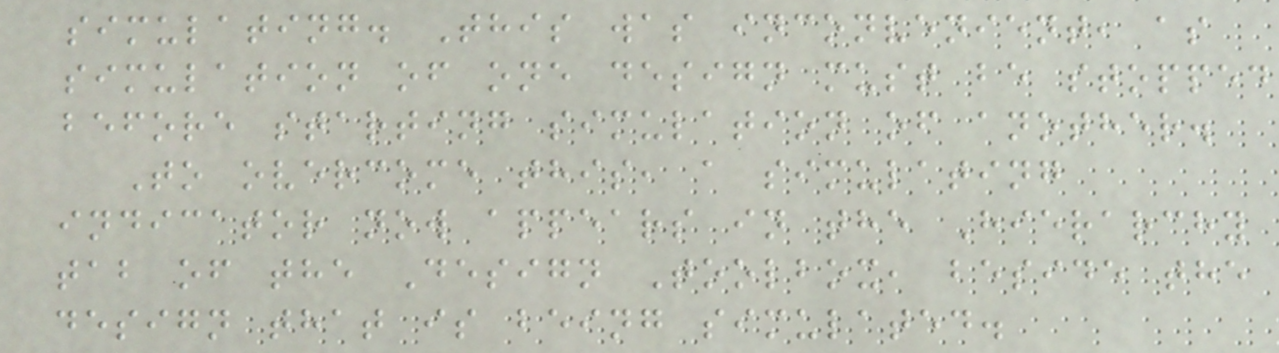simulating. This was inconvenient, as
simulation of one design must be stopped
before starting simulation of another.
To overcome this, a simulating
indicator now appears in the Hierarchy
tab of the Design Toolbox, beside the
design that is being simulated.
